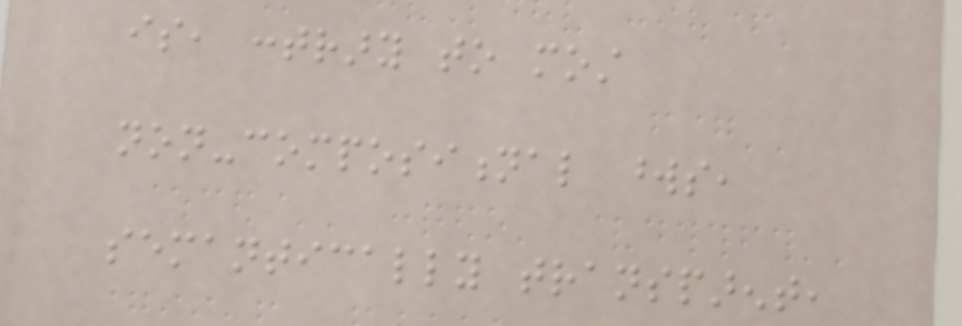is, contrary to most
non-compositional words,
semantically transparent,
